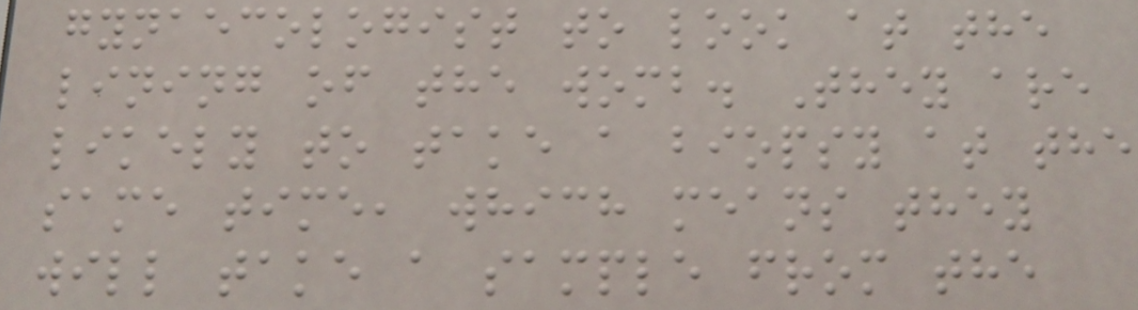gynaecologist to look at the
lining of the womb. They are
likely to take a biopsy at the
same time, which means they
will take a sample from the
